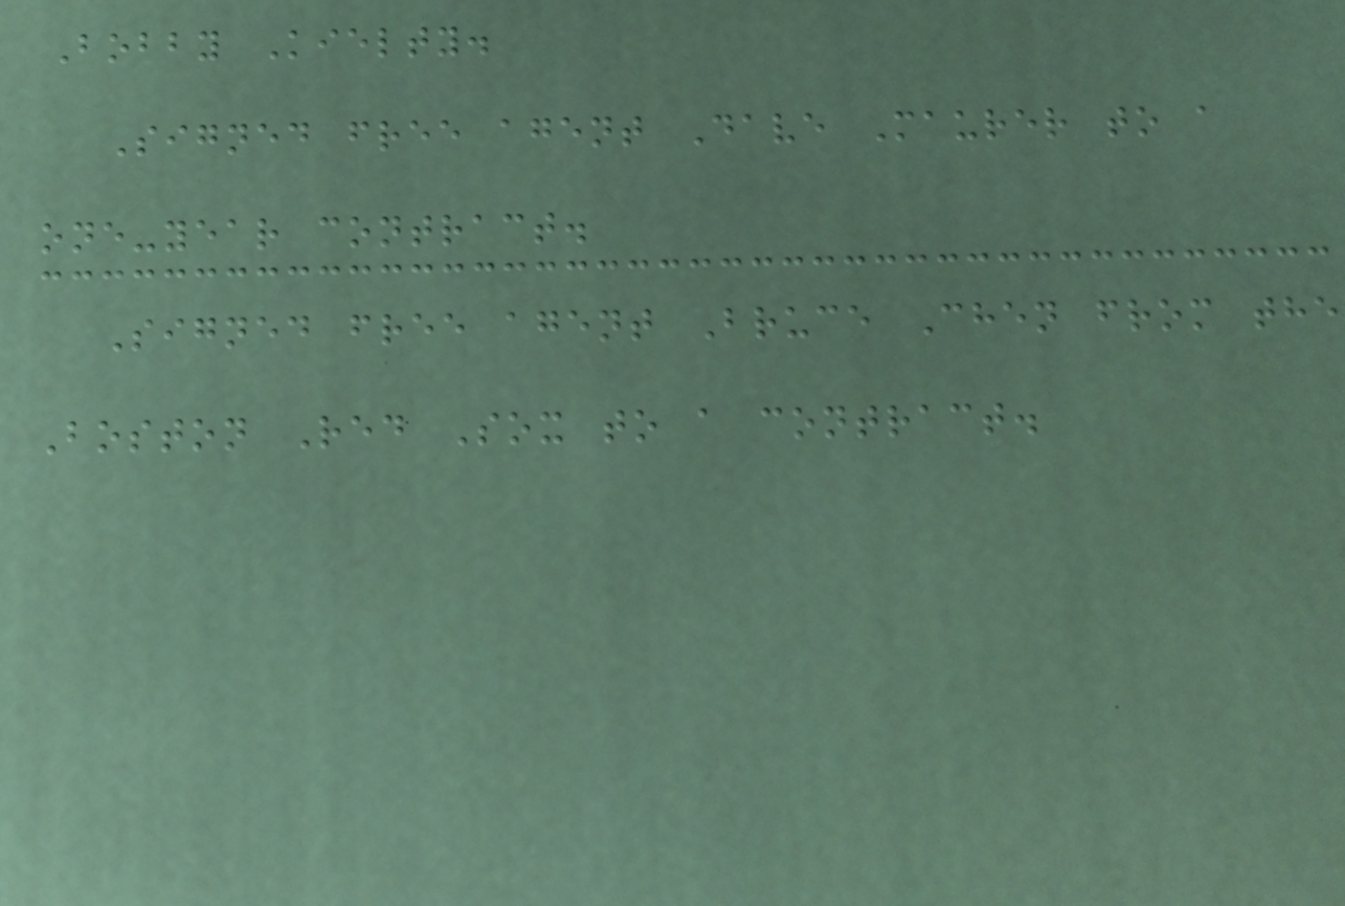Bobby Kielty.
Signed free agent Dave Maurer to a
one-year contract.
Signed free agent Bruce Chen from the
Boston Red Sox to a contract.
